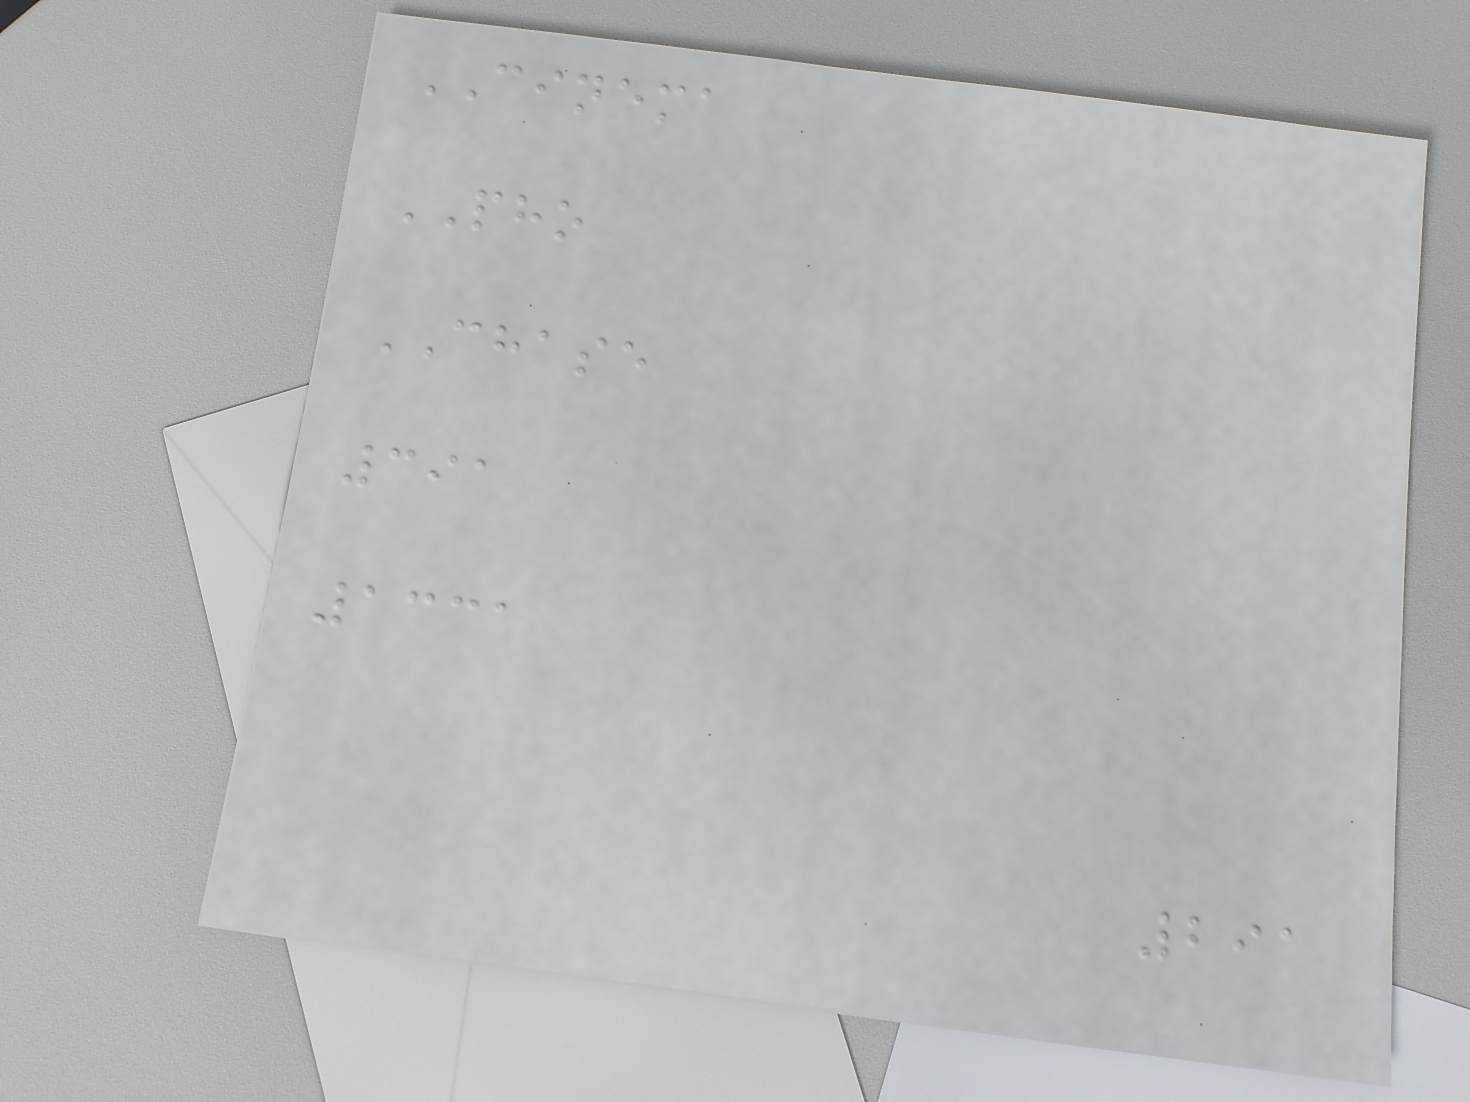CINEMA
PHO
CHASE
391
1331
291
